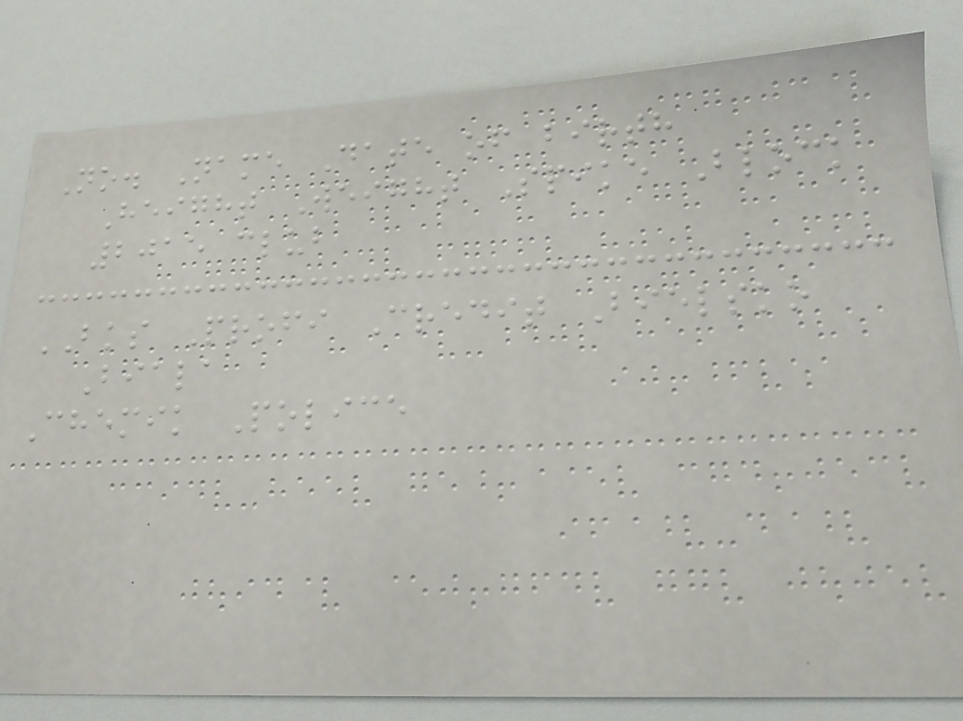No. Name Date of birth
Height Weight Spike Block
2015 club
BKS Profi Credit Bielsko
Biala
Chemik Police
